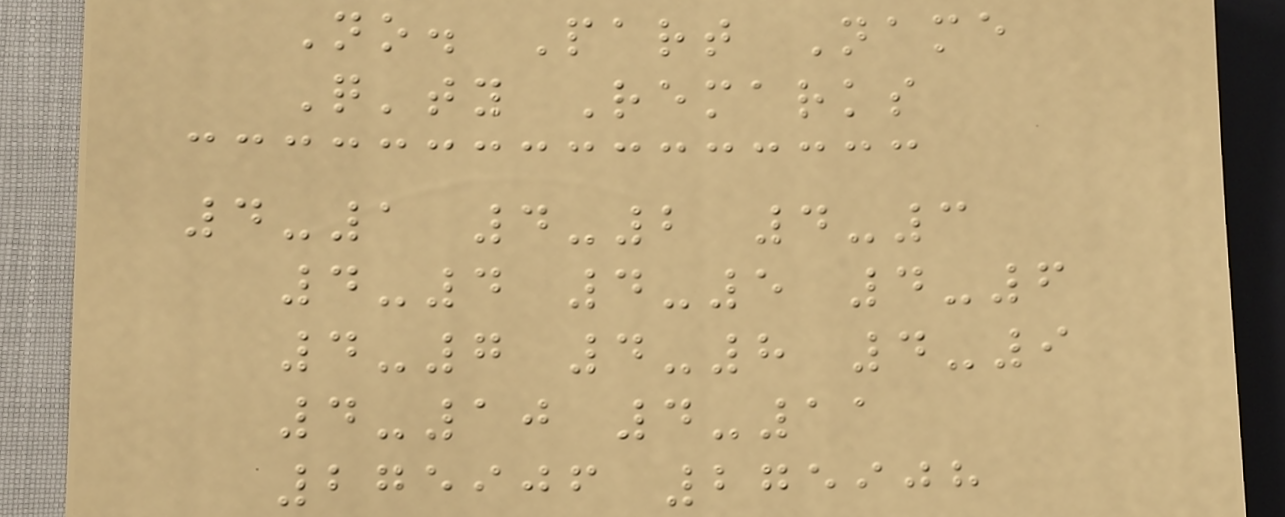No. Part Name
Q'ty Remarks
4-1 4-2 4-3
4-4 4-5 4-6
4-7 4-8 4-9
4-10 4-11
275906 275908
